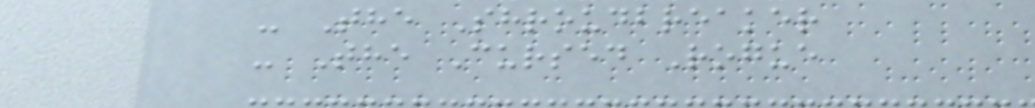- The Shroudbreaker
- The Cursed Rogue
